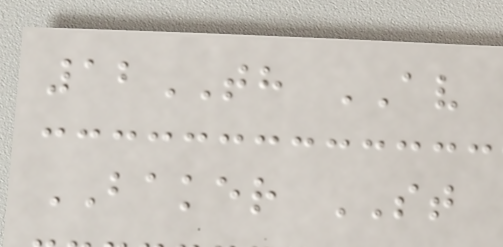12TH AV
BAKER ST
